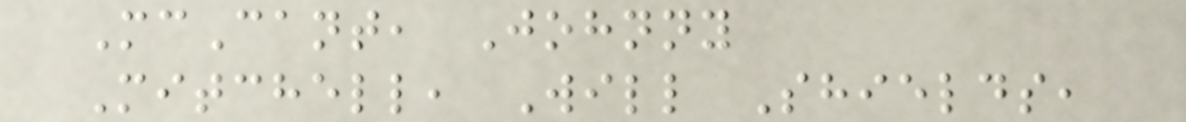McCant, Johnny
Mitchell, Will Shields,
